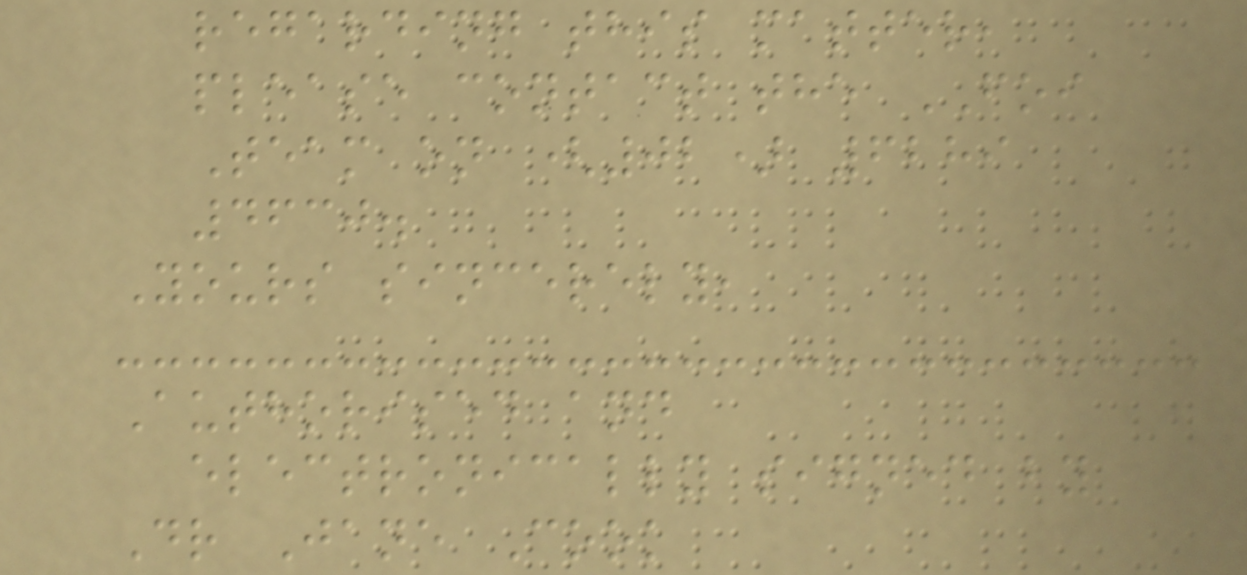regarding this matter,
please contact the FOI
Team on (02) 6289
4630.
Yours sincerely,
Authorised and
electronically signed by
Dr Jane Cook
